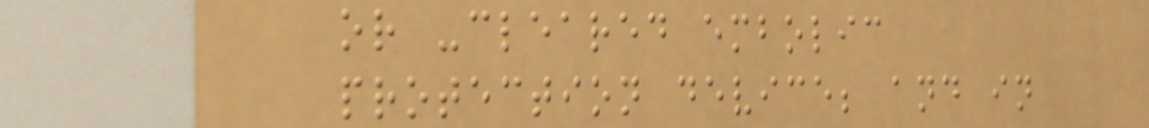or -cleared embolic
protection device; and in
